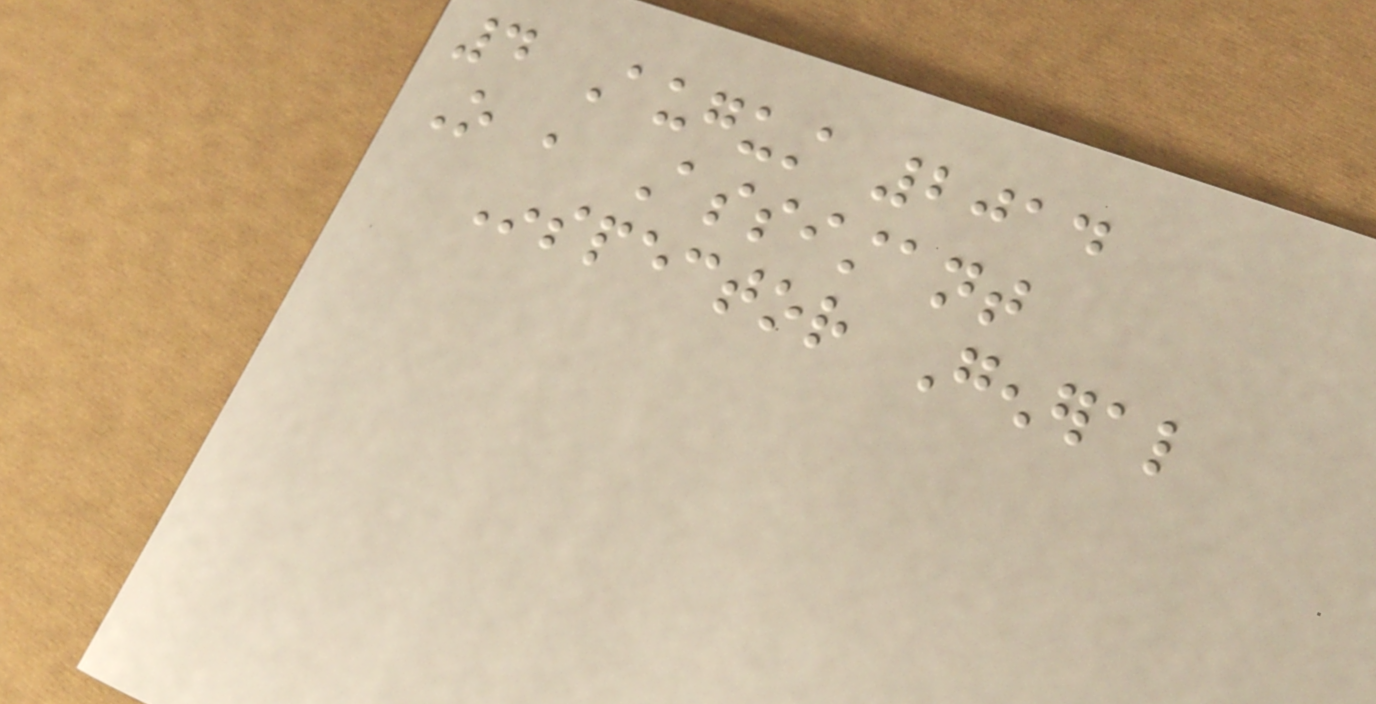4 August 2014
O , Assistant
Inspector General
